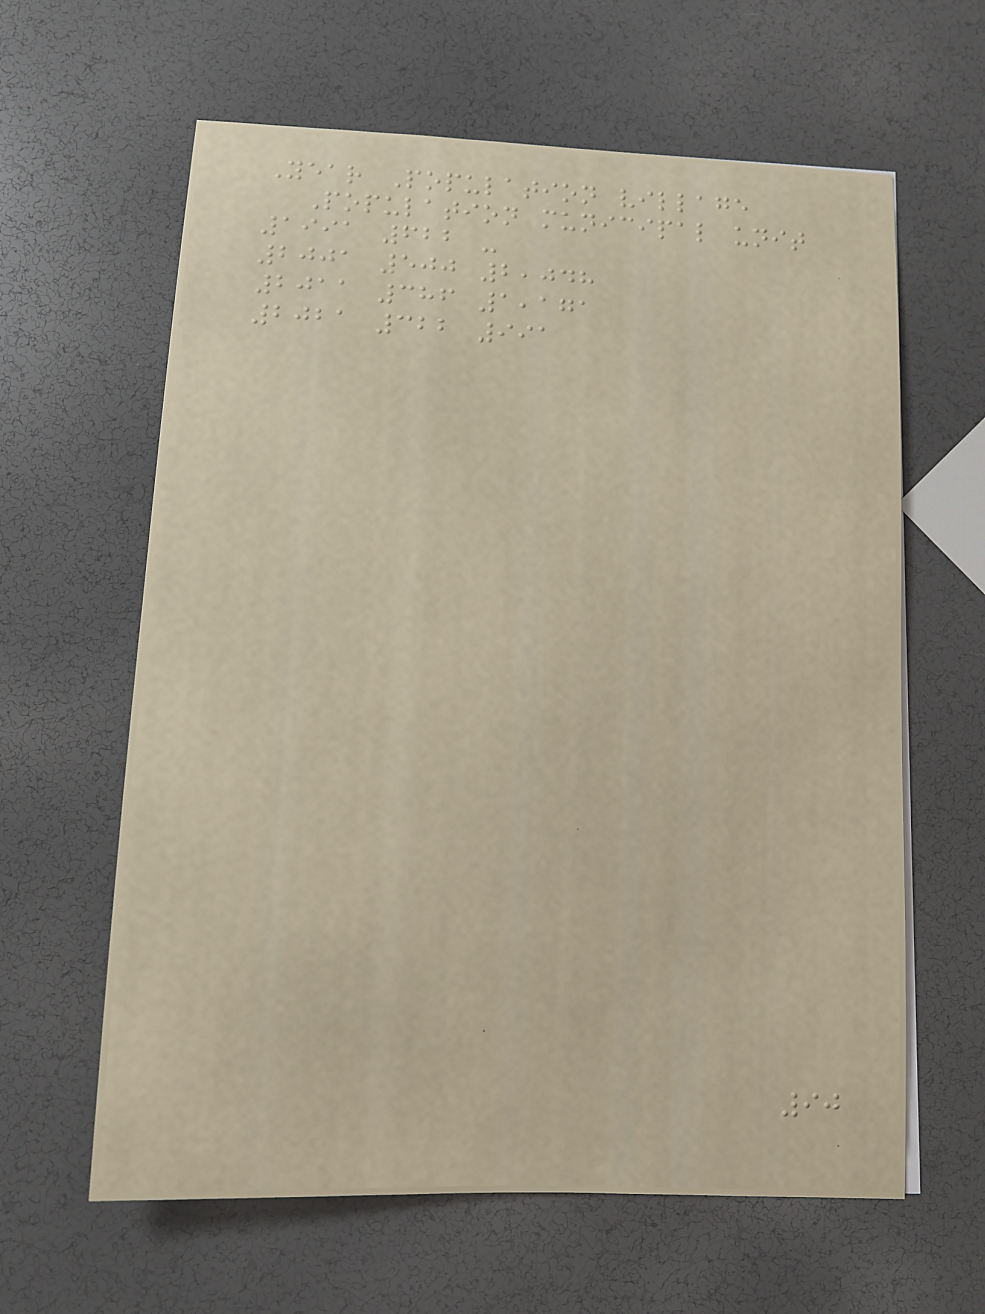Year Population village
Population municipal unit
1991 622 -
2001 500 2,048
2011 386 1,171
2021 322 991
90
